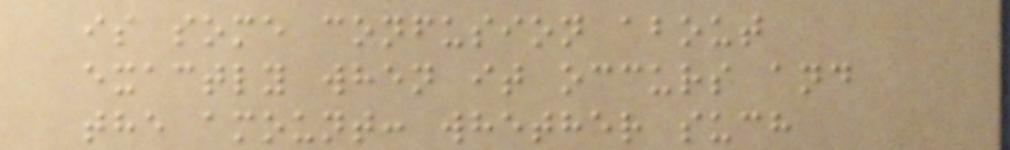is some confusion about
exactly when it occurs and
the amount: whether such
